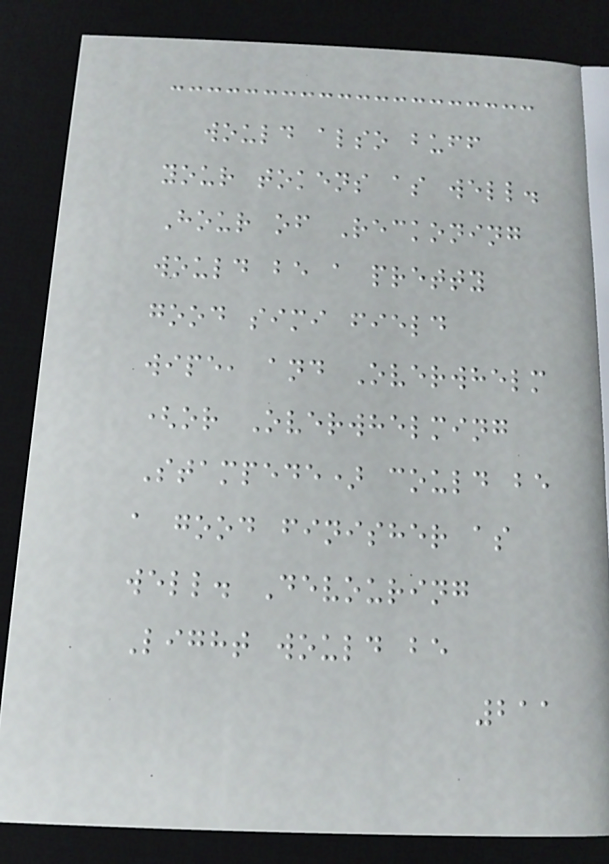would also buff
your tokens as well.
Hour of Reckoning
would be a pretty
good simi field
wipe, and Overwhelm
(or Overwhelming
Stampede) could be
a good finisher as
well. Devouring
Light would be
211
